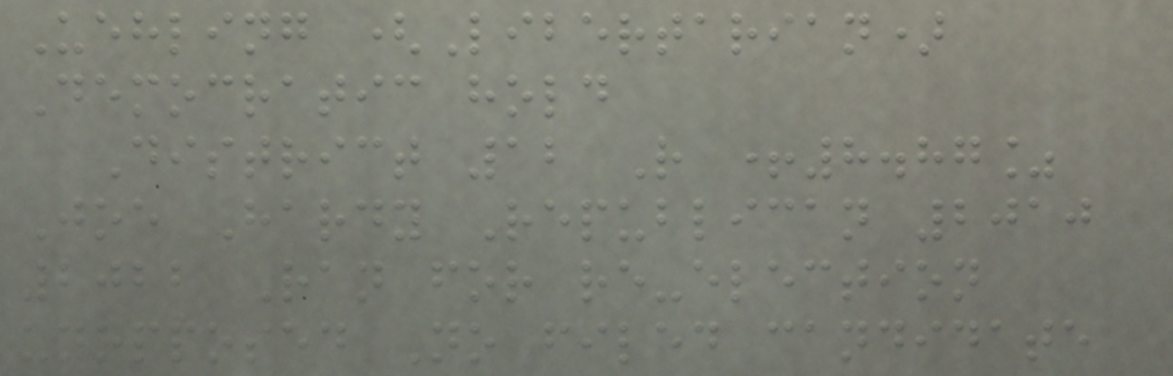Uehling (Libertarian)
Democratic hold
District 12 R +8.87%
Joe Hardy Republican 2010
2022 Ran for re-election
unopposed No filed candidate
